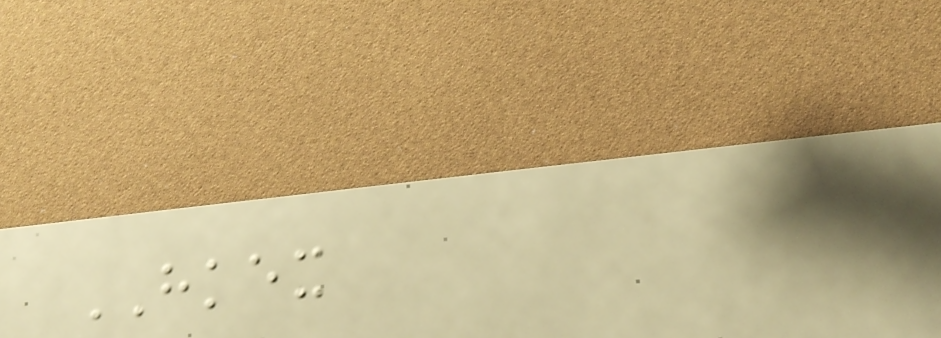HKEX
